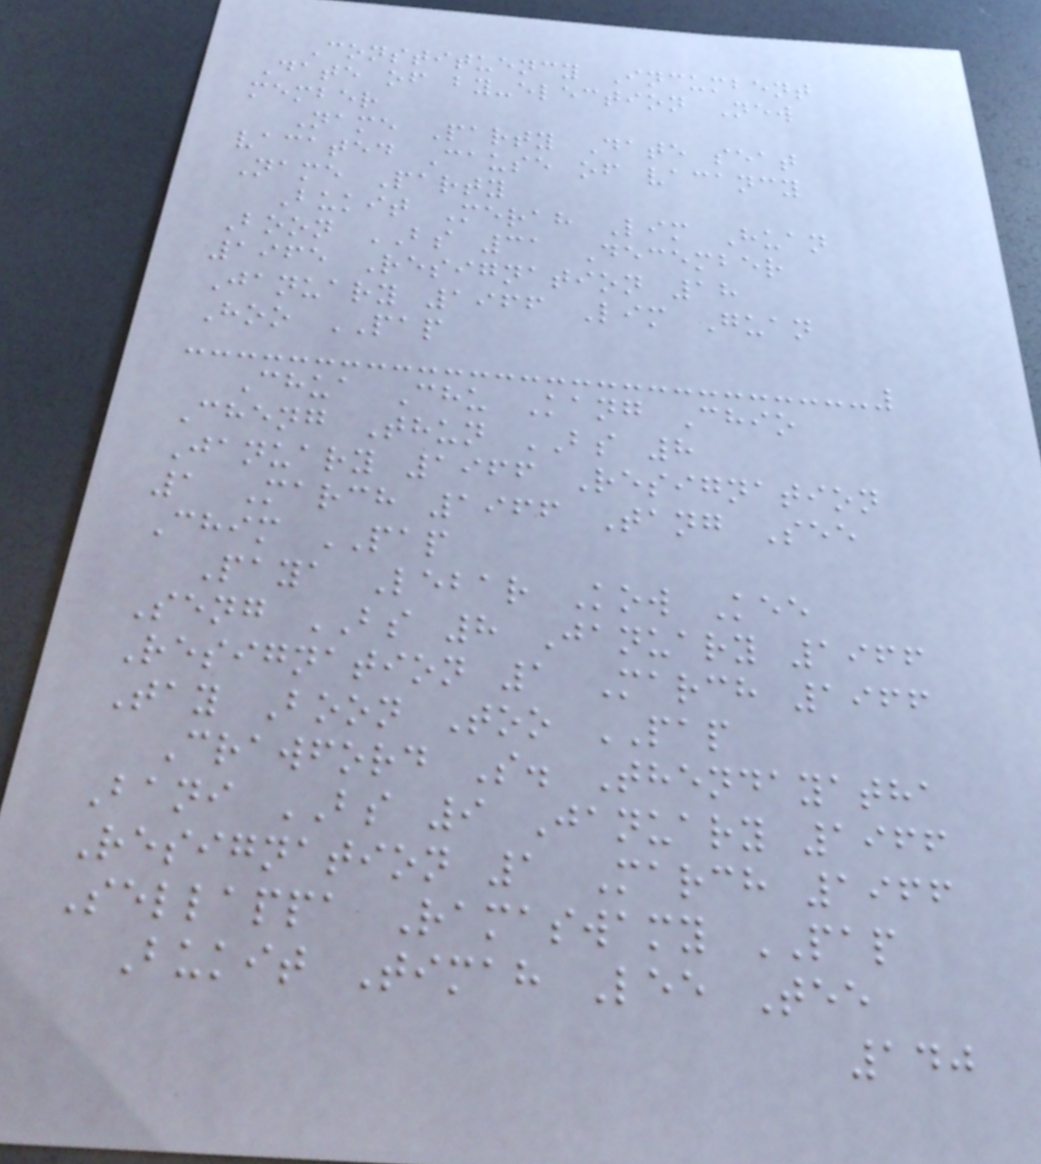Constituency Incumbent
Date of by-election New
member
Name Party Date seat
vacated Cause of vacancy
Name Party
Bukit Merah Lim Huan
Boon BS 31 December
1965 Resignation 18
January 1966 Lim Guan
Hoo PAP
Chua Chu Kang Chio
Cheng Thun BS 8
January 1966 Resignation
1 March 1966 Tang See
Chim PAP
Paya Lebar Kow Kee
Seng BS 8 January 1966
Resignation 1 March 1966
Tay Boon Too PAP
Crawford S. Thendayatha
Bani BS 9 January 1966
Resignation 1 March 1966
Sellappa Ramaswamy PAP
Bukit Timah Lee Tee
140
